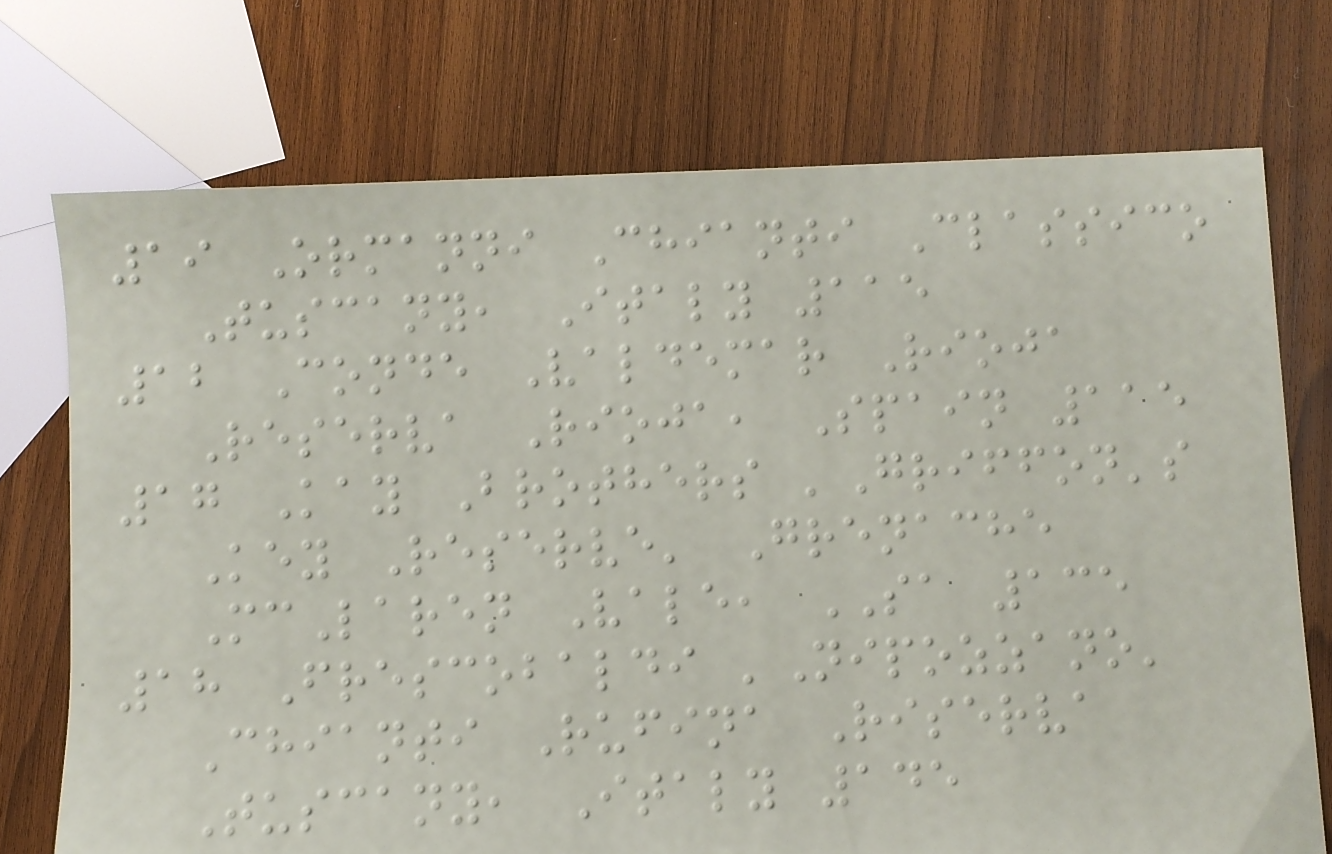19 Ormanni Chianti Classico
Tuscany, Italy 115
12 Conde Valdemar Rioja
Reserva Rioja, Spain 115
17 Kay Brothers 'Griffon's
Key Reserve' Grenache
McLaren Vale, SA 135
18 Frescobaldi 'Nipozzano'
Chianti Rufina Riserva
Tuscany, Italy 145
